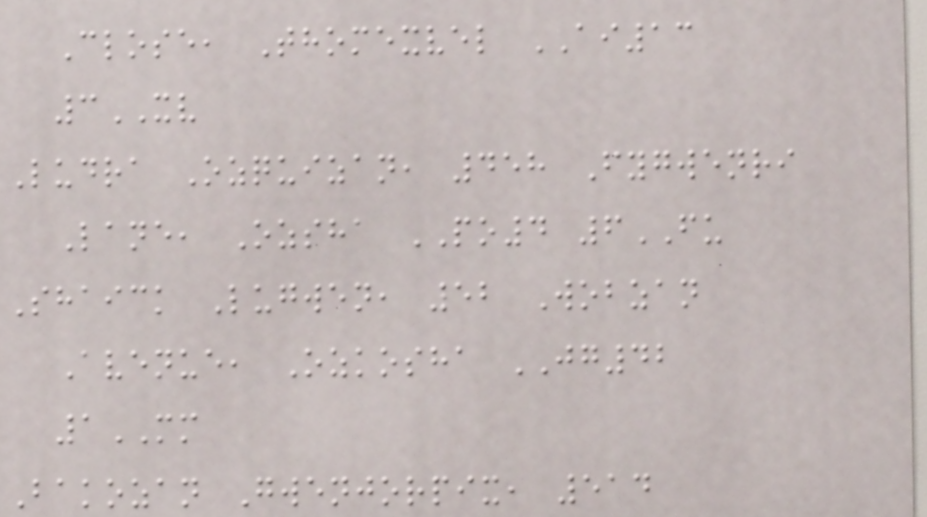Close, Thomexvel AI13
3XV
Ludra Ozquizan, 458 Fygwenri
Lane, Ozsha PO4 6FU
Shaick Lugwen, 52 Wobzan
Avenue, Ozkosha JG42
1MM
Bakozan Gwenjorpix, 514
